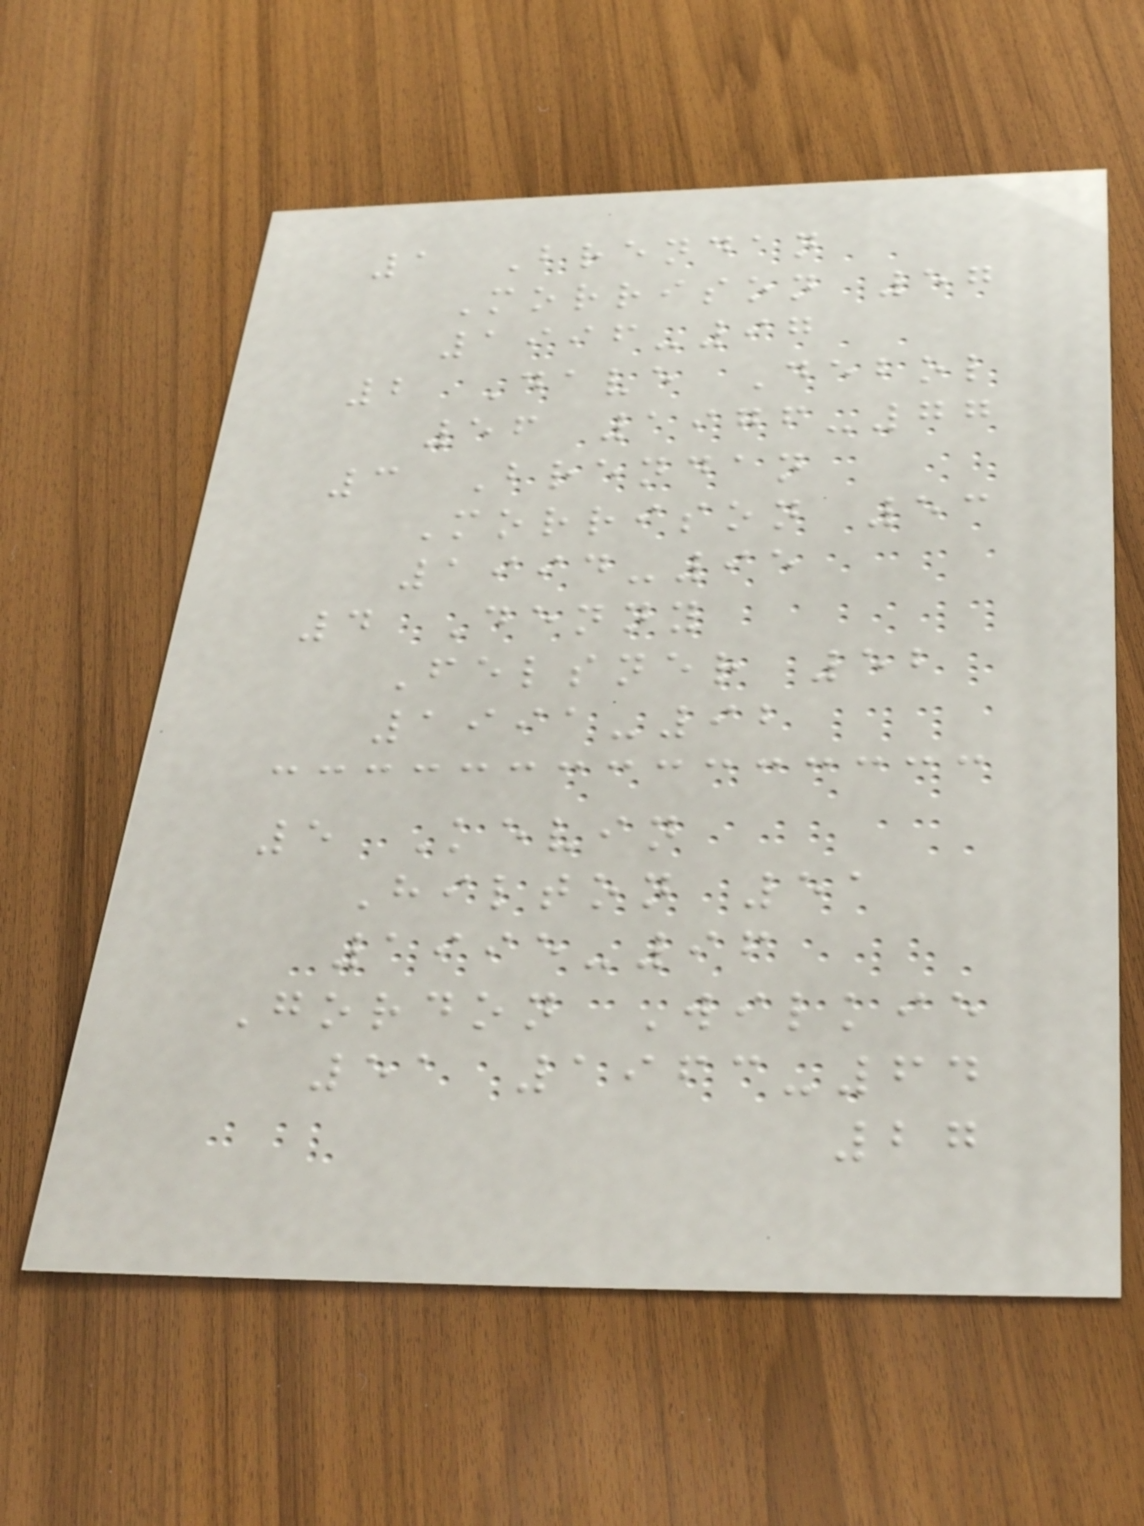1 Brendan
Morrison 57
1996-97
2 Dave Debol
56 1976-77
3 Brendan
Morrison 53
1994-95
4 Denny
Felsner 52
1991-92
5 Kevin
Hilton 51
1995-96
Gordon Wilkie
51 1963-64
27
